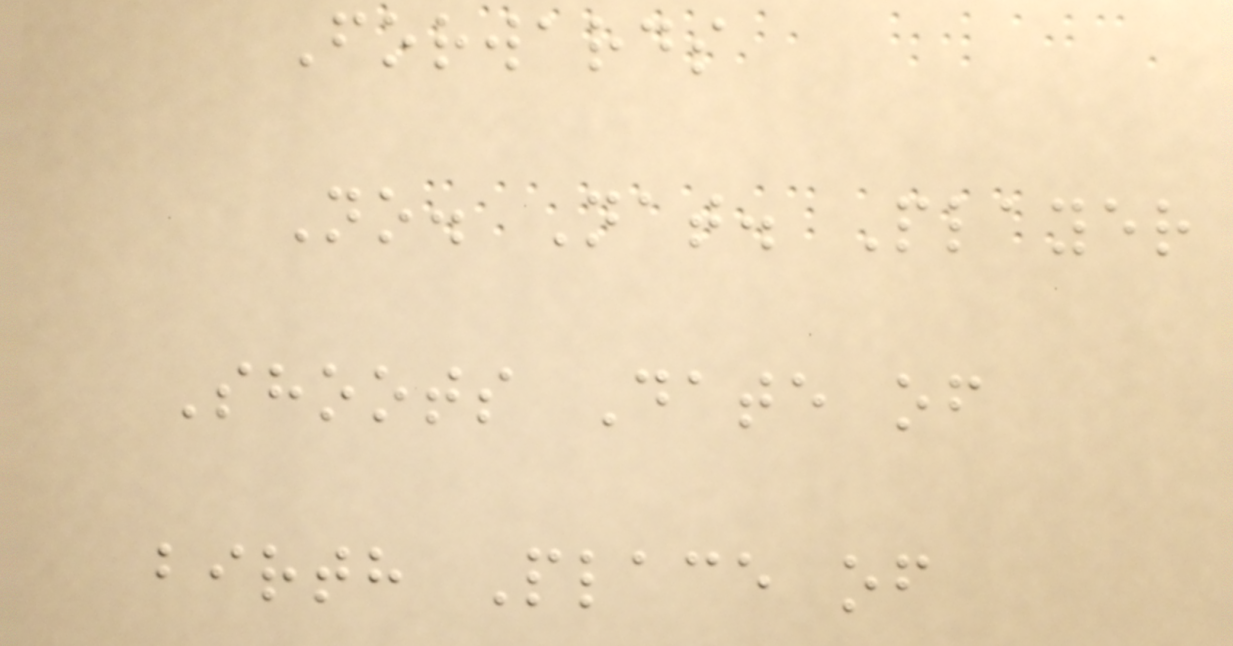Forwards
No. Nat. Player
Shoots Date of
birth Place of
